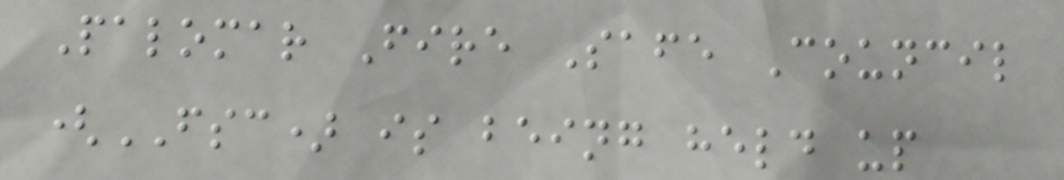Palomar Fire Safe Council
(FSC) is being held up
